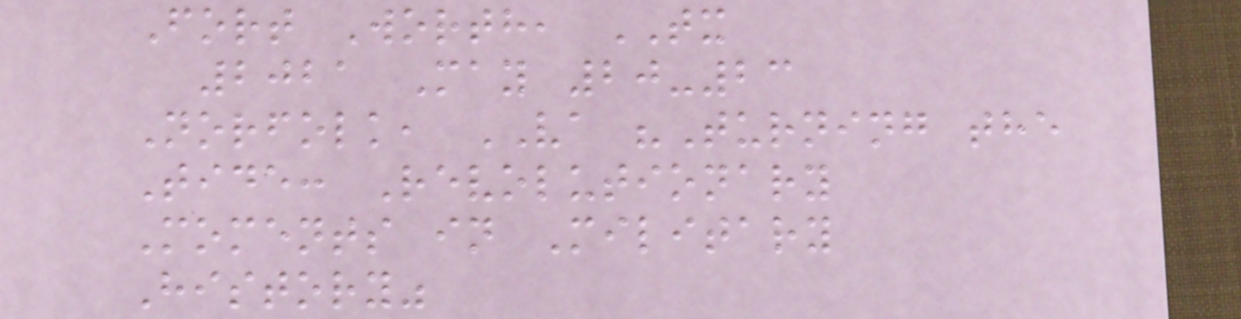Fort Worth, TX
2021 May 20-23
Norfolk, VA "Turning the
Tide: Revolutionary
Moments in Military
History"
